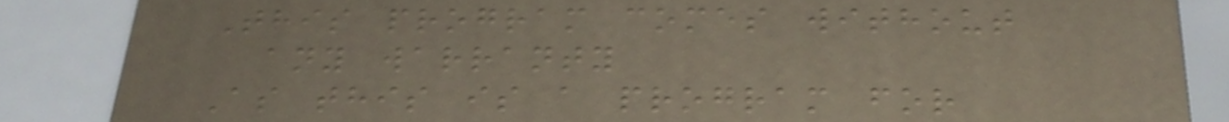This program comes without
any warranty
As this is a program for
